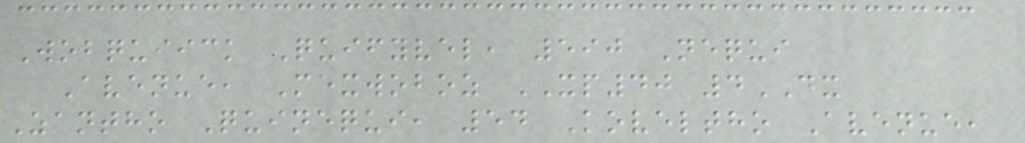Wobquiick Quifyvel, 590 Nequi
Avenue, Mexwoboz XP40 4DX
Zantho Quinequi, 54 Koveltho Avenue,
